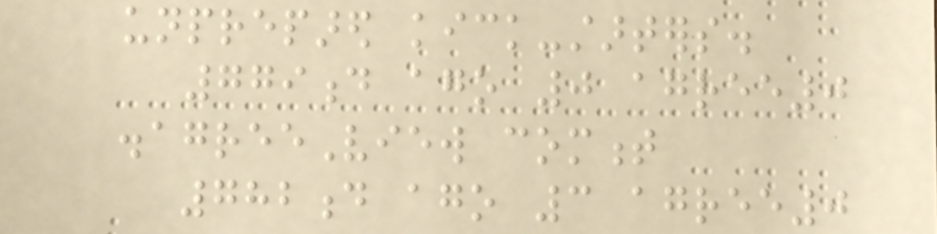unprepared kick-starters.
779d ago 0 agree0
disagreeView comment
782d ago 3 agree0
